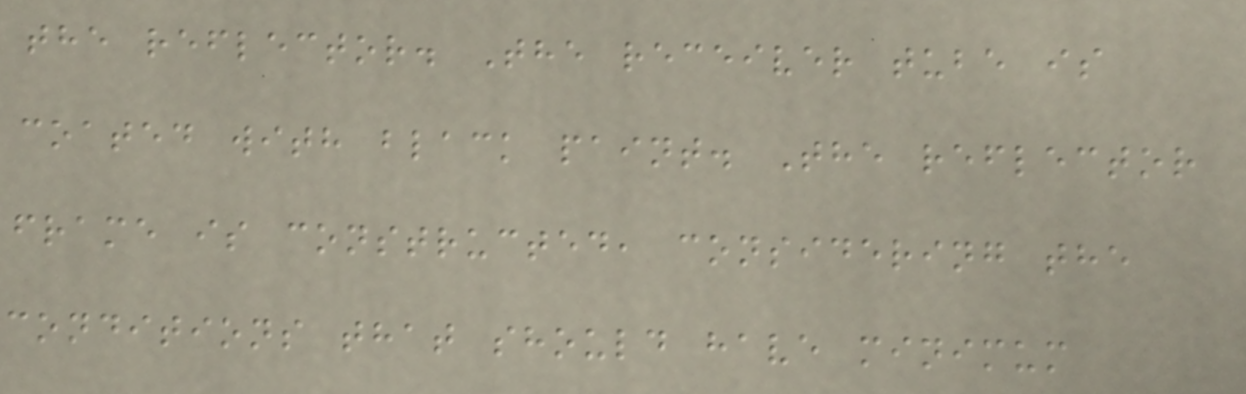the reflector. The receiver tube is
coated with black paint. The reflector
frame is constructed, considering the
conditions that should have minimum
